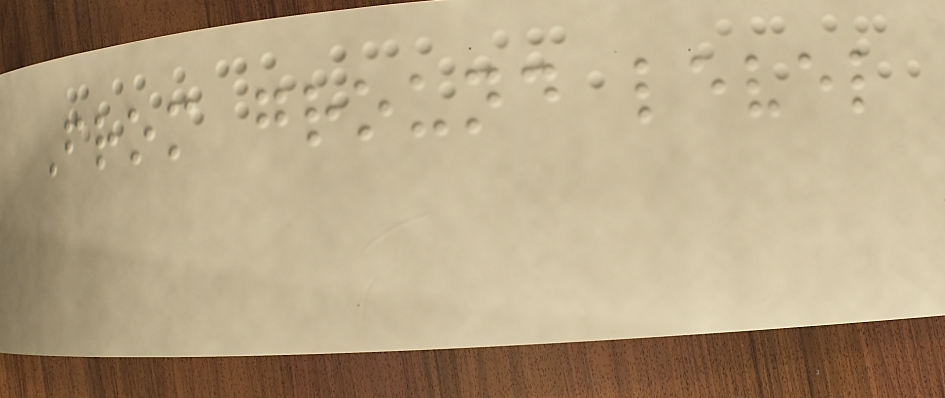From ground level
